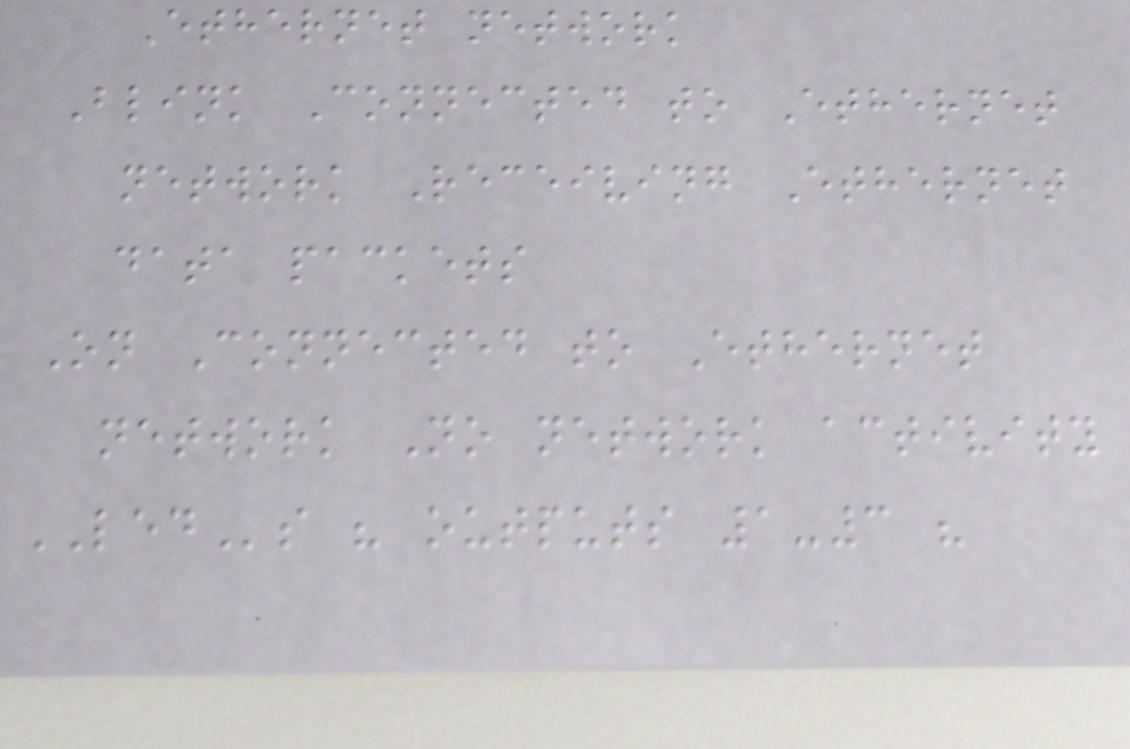Ethernet network
Blink Connected to Ethernet
network Receiving Ethernet
data packets
On Connected to Ethernet
network No network activity
LEDs " outputs 1-3 "
